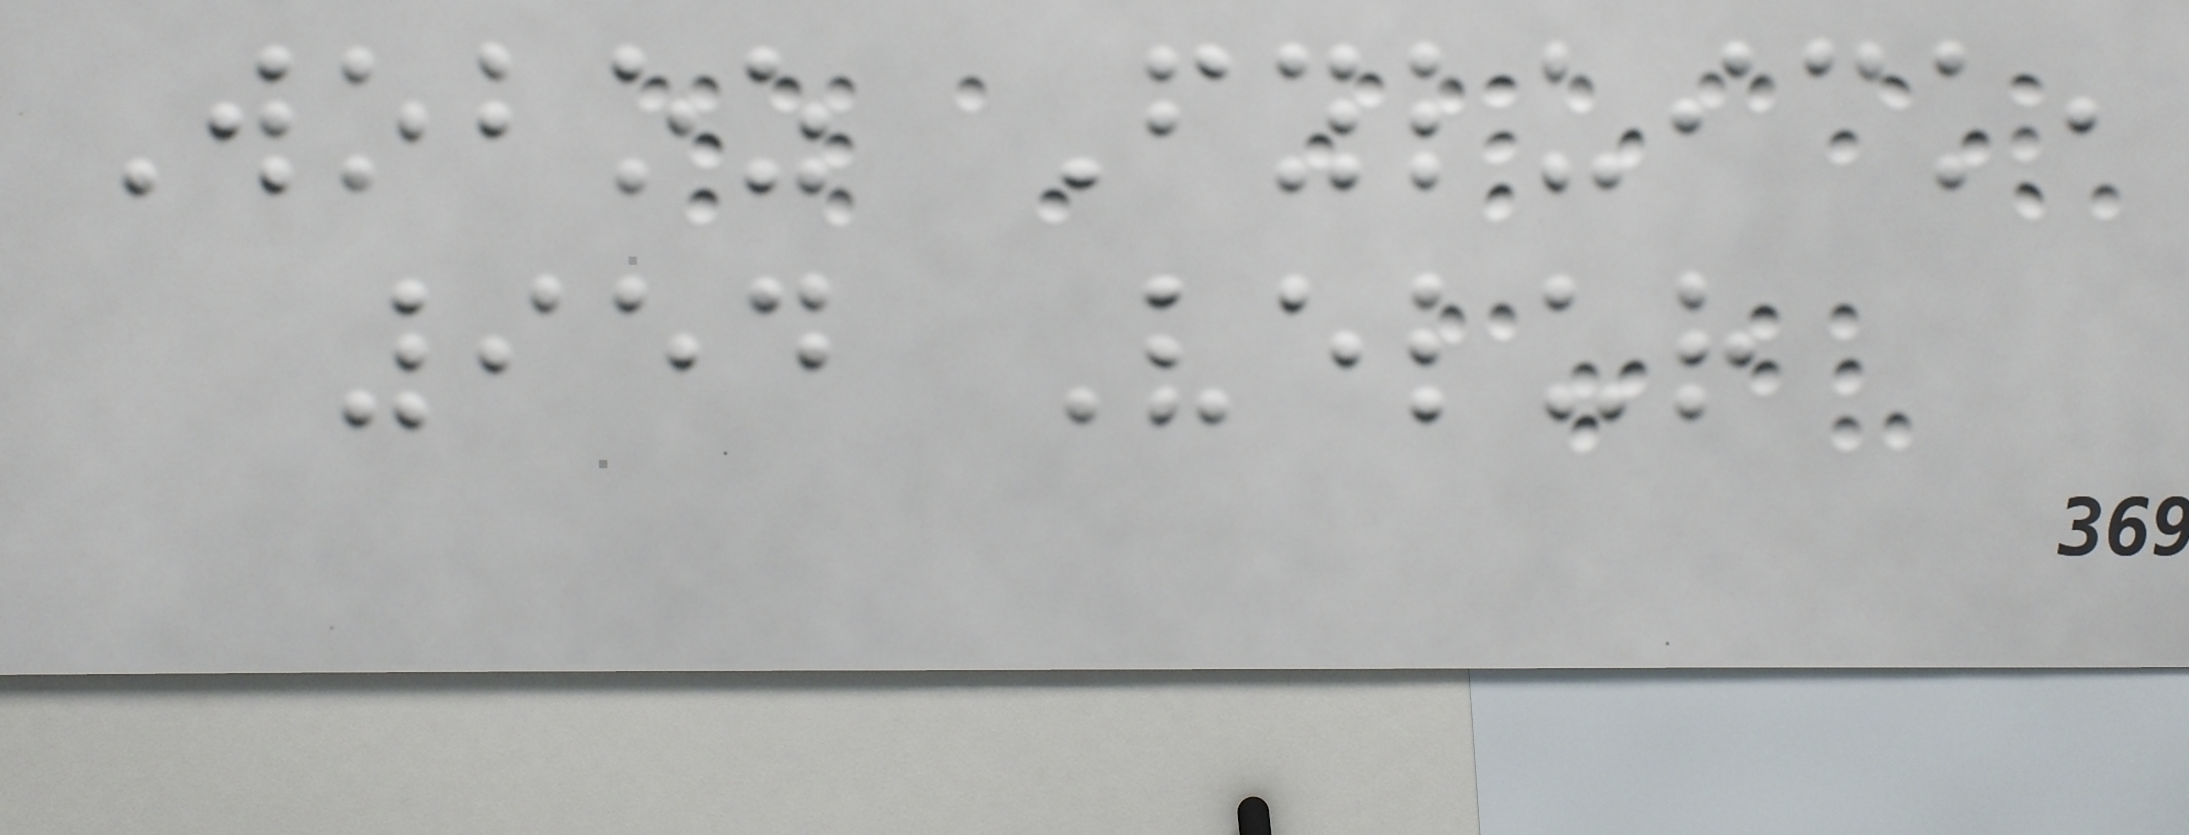Woboz Fyluick,
954 Velur
